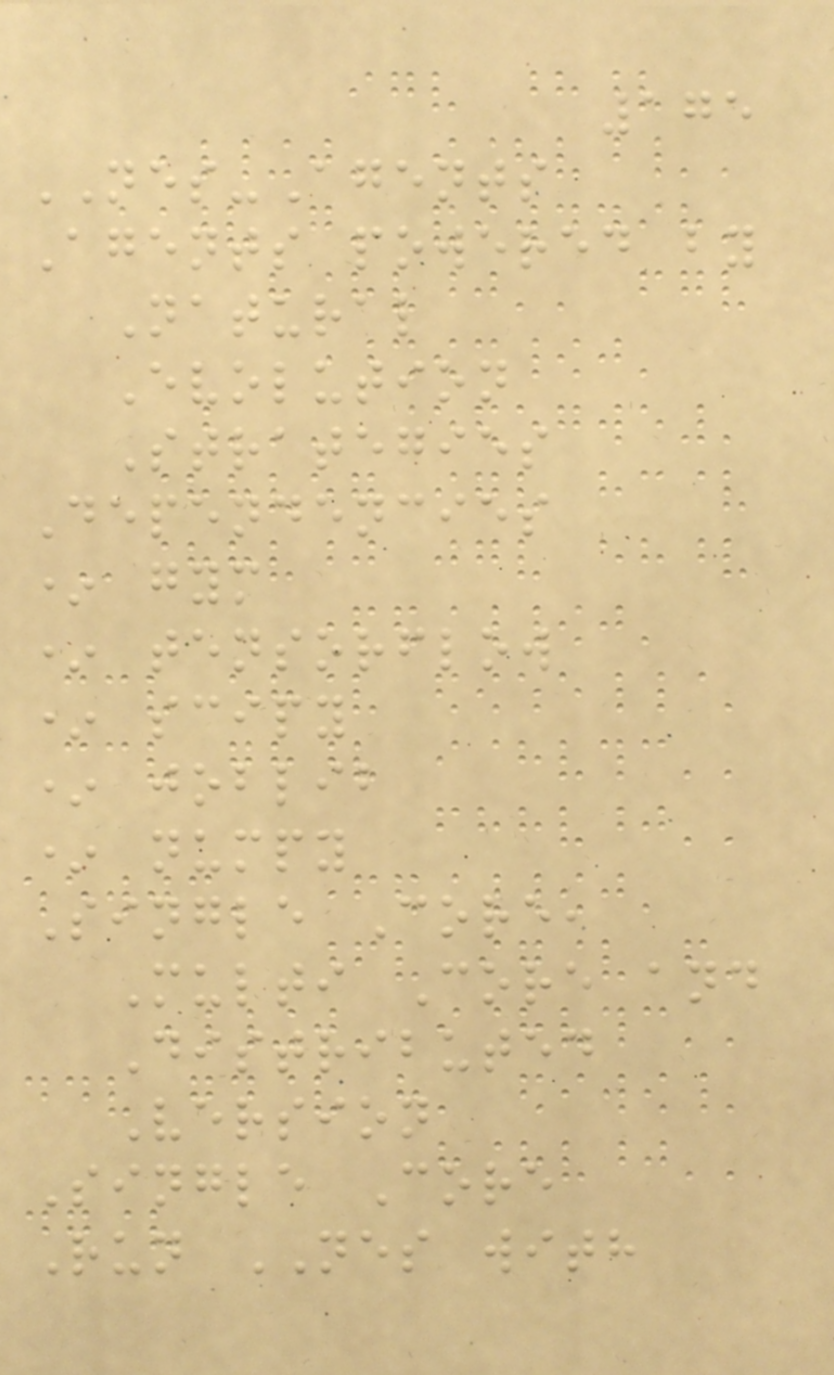175
NES-Agents
Agents powered by
Natural
Evolution
Strategies
Dependencies
* gym
* tensorflow
* scipy
* joblib
* numpy
Single Core,
Multi Core and
Distributed
Version
Single Core
Run NES with
